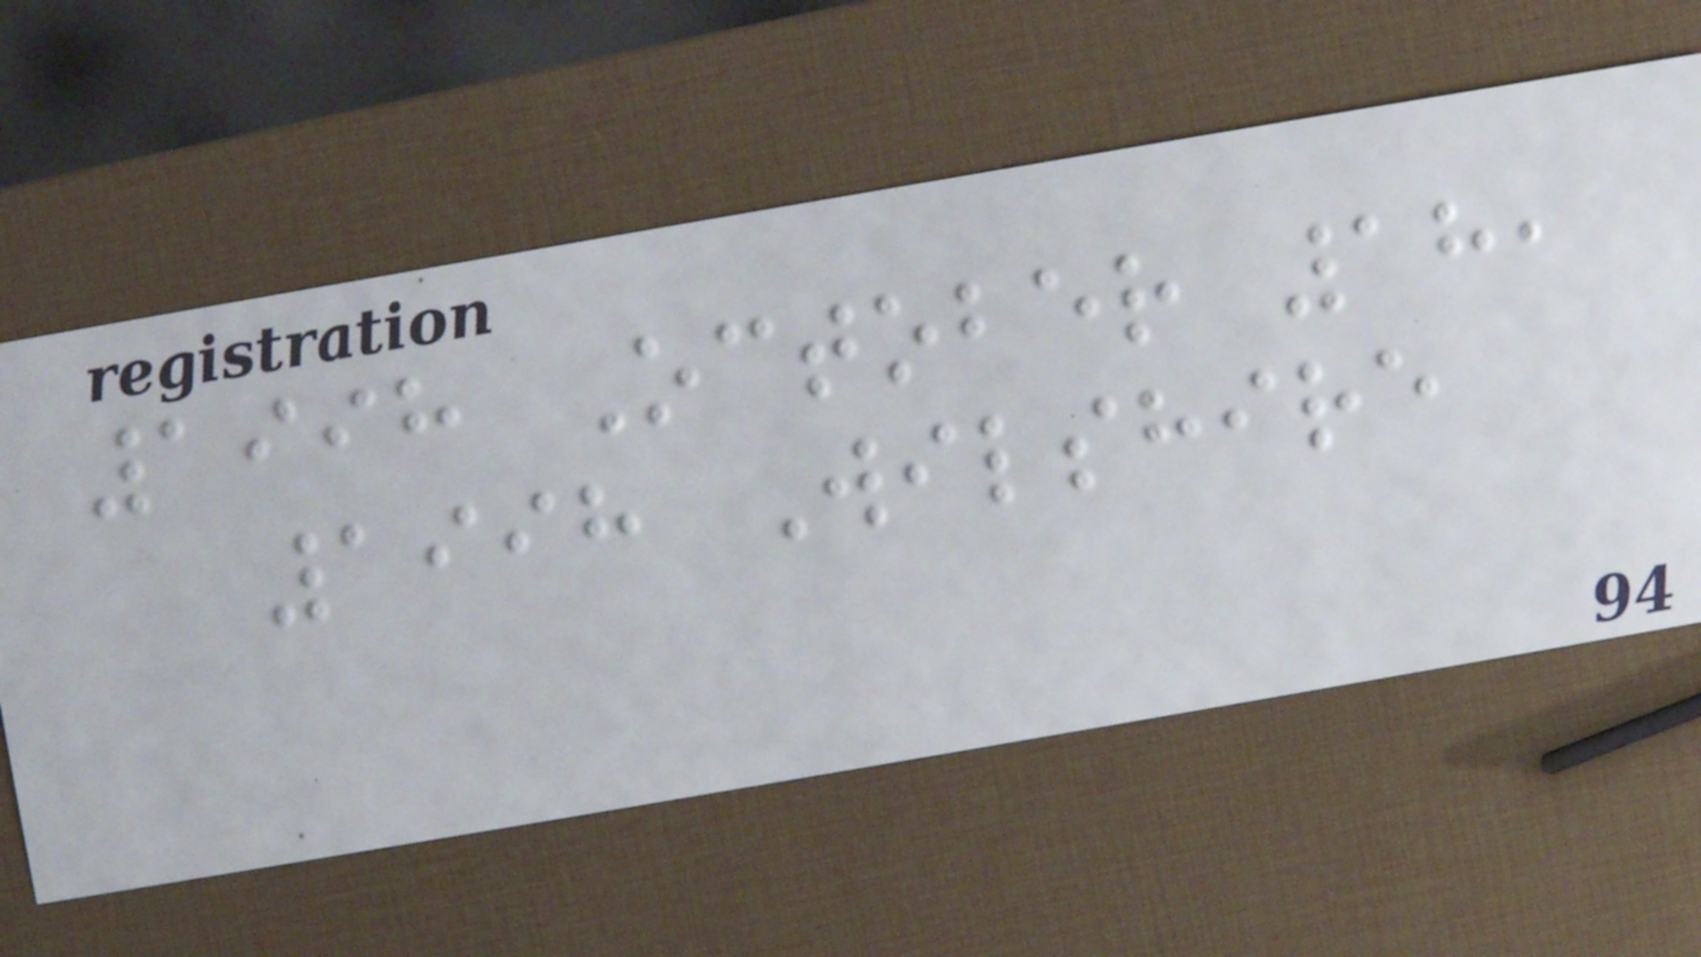1998 October 18,
1998 Wilshire
